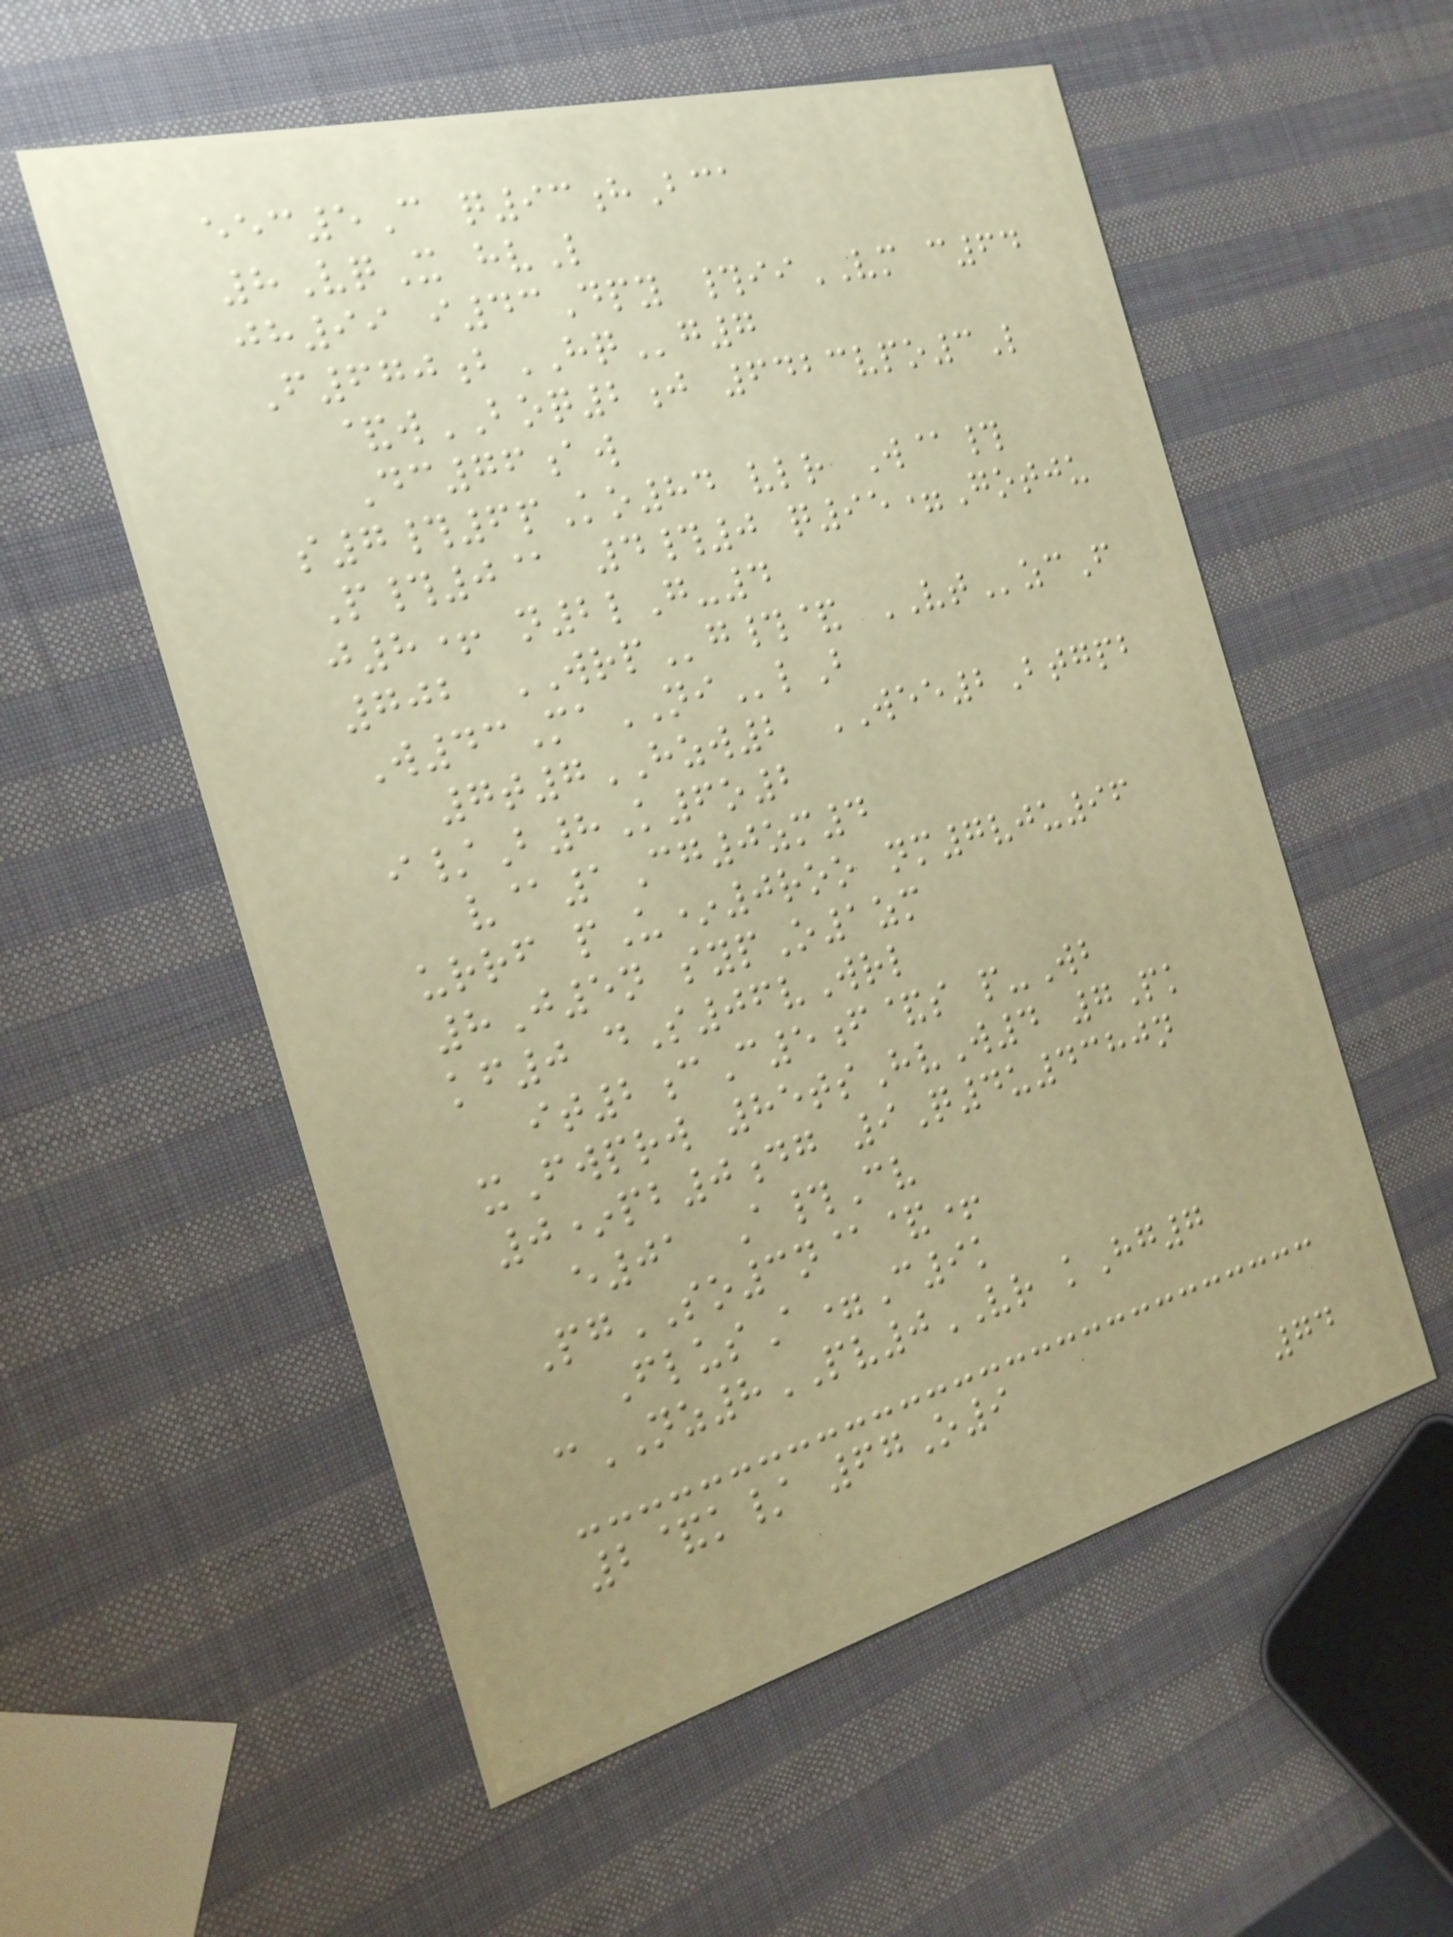eec5C q93hBca
8VqX hvL
jh99 i43Dpy #iiVM c64
F670bHQg7
&wBOQ2j 6423vpo3L
Dc76aw
s7#6pKo84 vlr W@#
P#0@ 4#0 q95=Gotju
j8+ n2lG-4
702 WRPg#& VTzcF
W43MaNIlB
7t7HZW2 WEE2Btgpb
i/B8K6o2
v@1Cg0zm4
urrf pU*0roo nm7vju96
8J5n sypO1zm
kf0 dS06vWrl
it2cC5f&s p-Wb
xFwprw 85tsHvW4 7Pk
0*pb0dg 9Q4u4380n
e01 A#Cv
PgSO3n@&+
FlusA=C9k
cNZ8PV0VR kHg7
2&k/ 67O9
74
